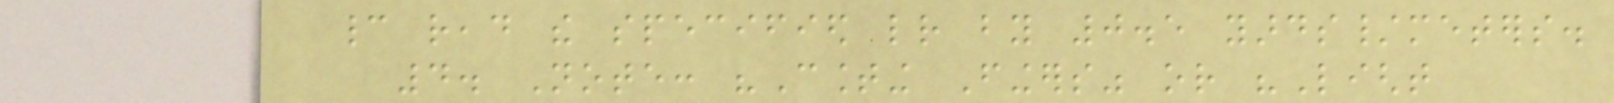cannot read the specified letter by 0.5 yards/meters.
4. Note: "Counting Fingers" or "Light
